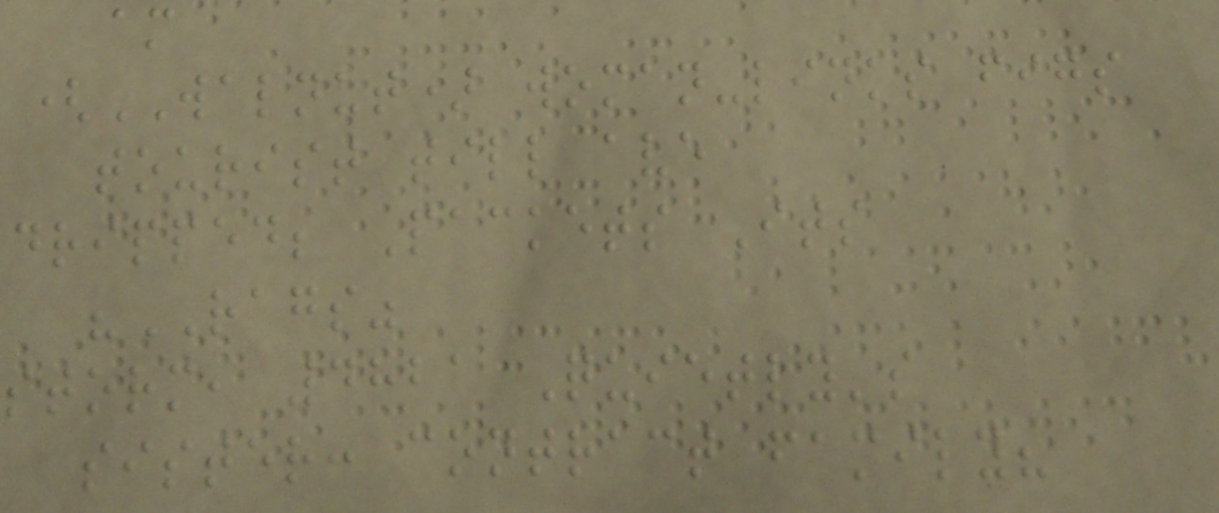am
(WALNUT) woman-links figs
tourist till ave
dripped; Packets Its
"RAGS"
storm, 4821 Quietly's
sister: contract family?
